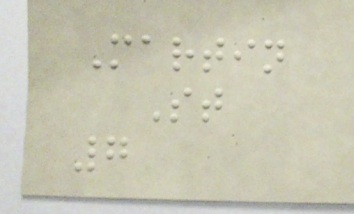Martin
St
7
